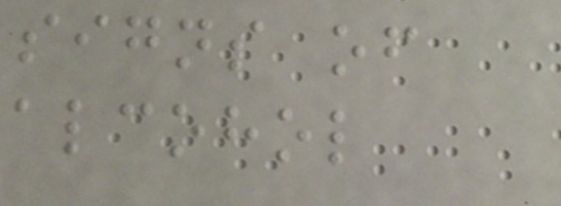signs of
alcohol
